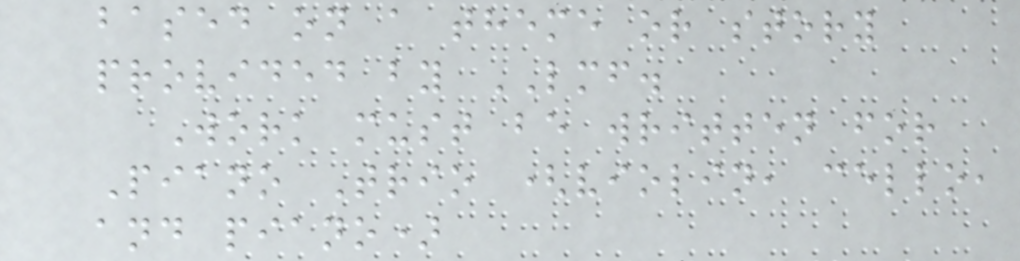based on a theme or story
provided by LMF.
Work must be written for
Piano Trio (violin, cello,
and piano)
